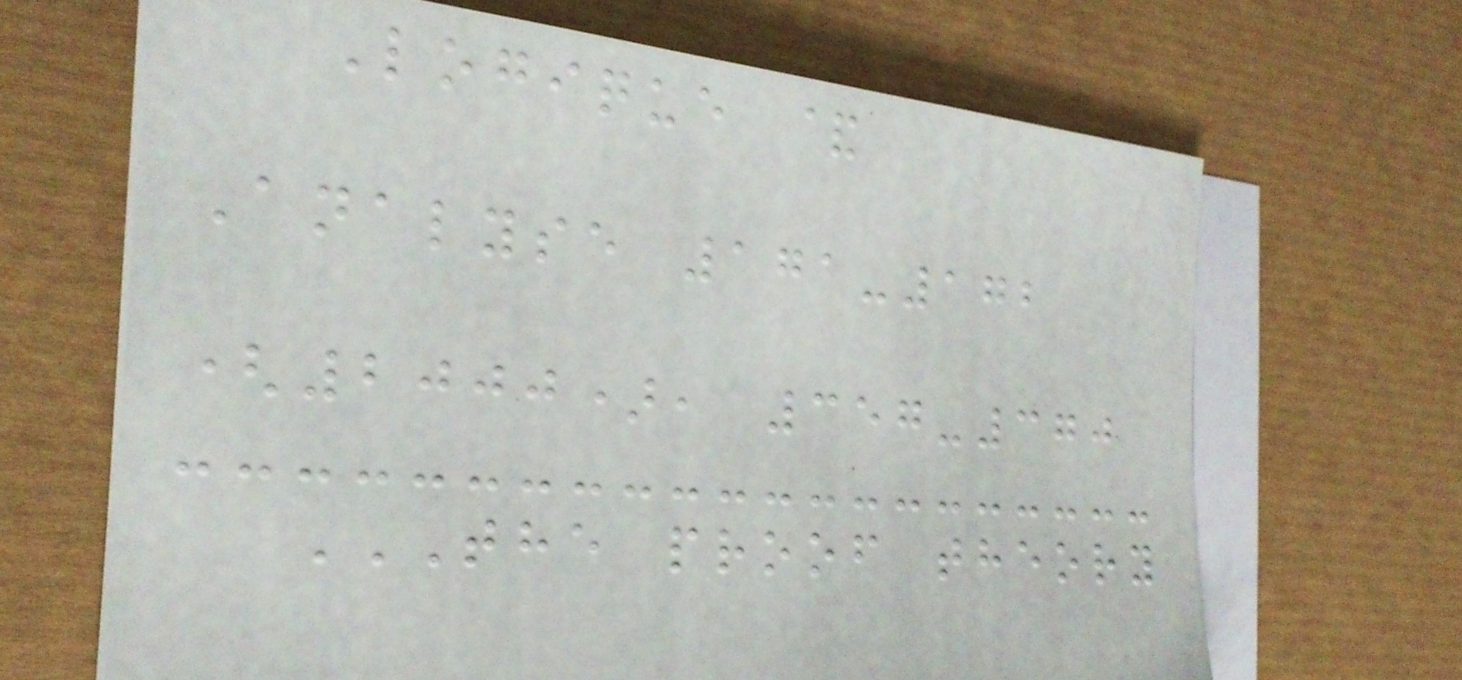Logique &
Analyse 171-172
(2000), 357-370
THE PROOF THEORY
